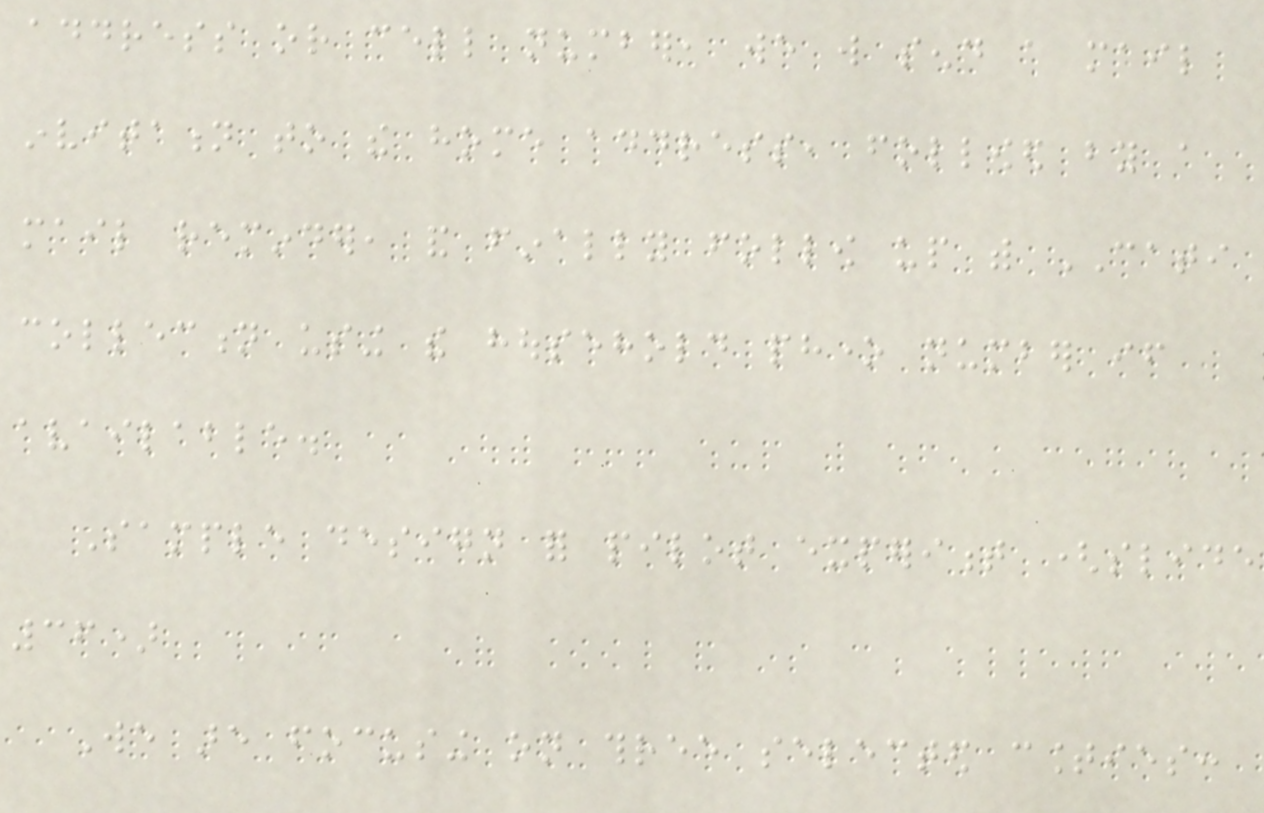address or cell number, we will send a mail
invitation to the home address, followed by a
mail reminder, and finally follow up with CATI
collection using the household phone number if
available.
Sample design for pilot experiment (slide
36)
We are focusing on three selected counties:
